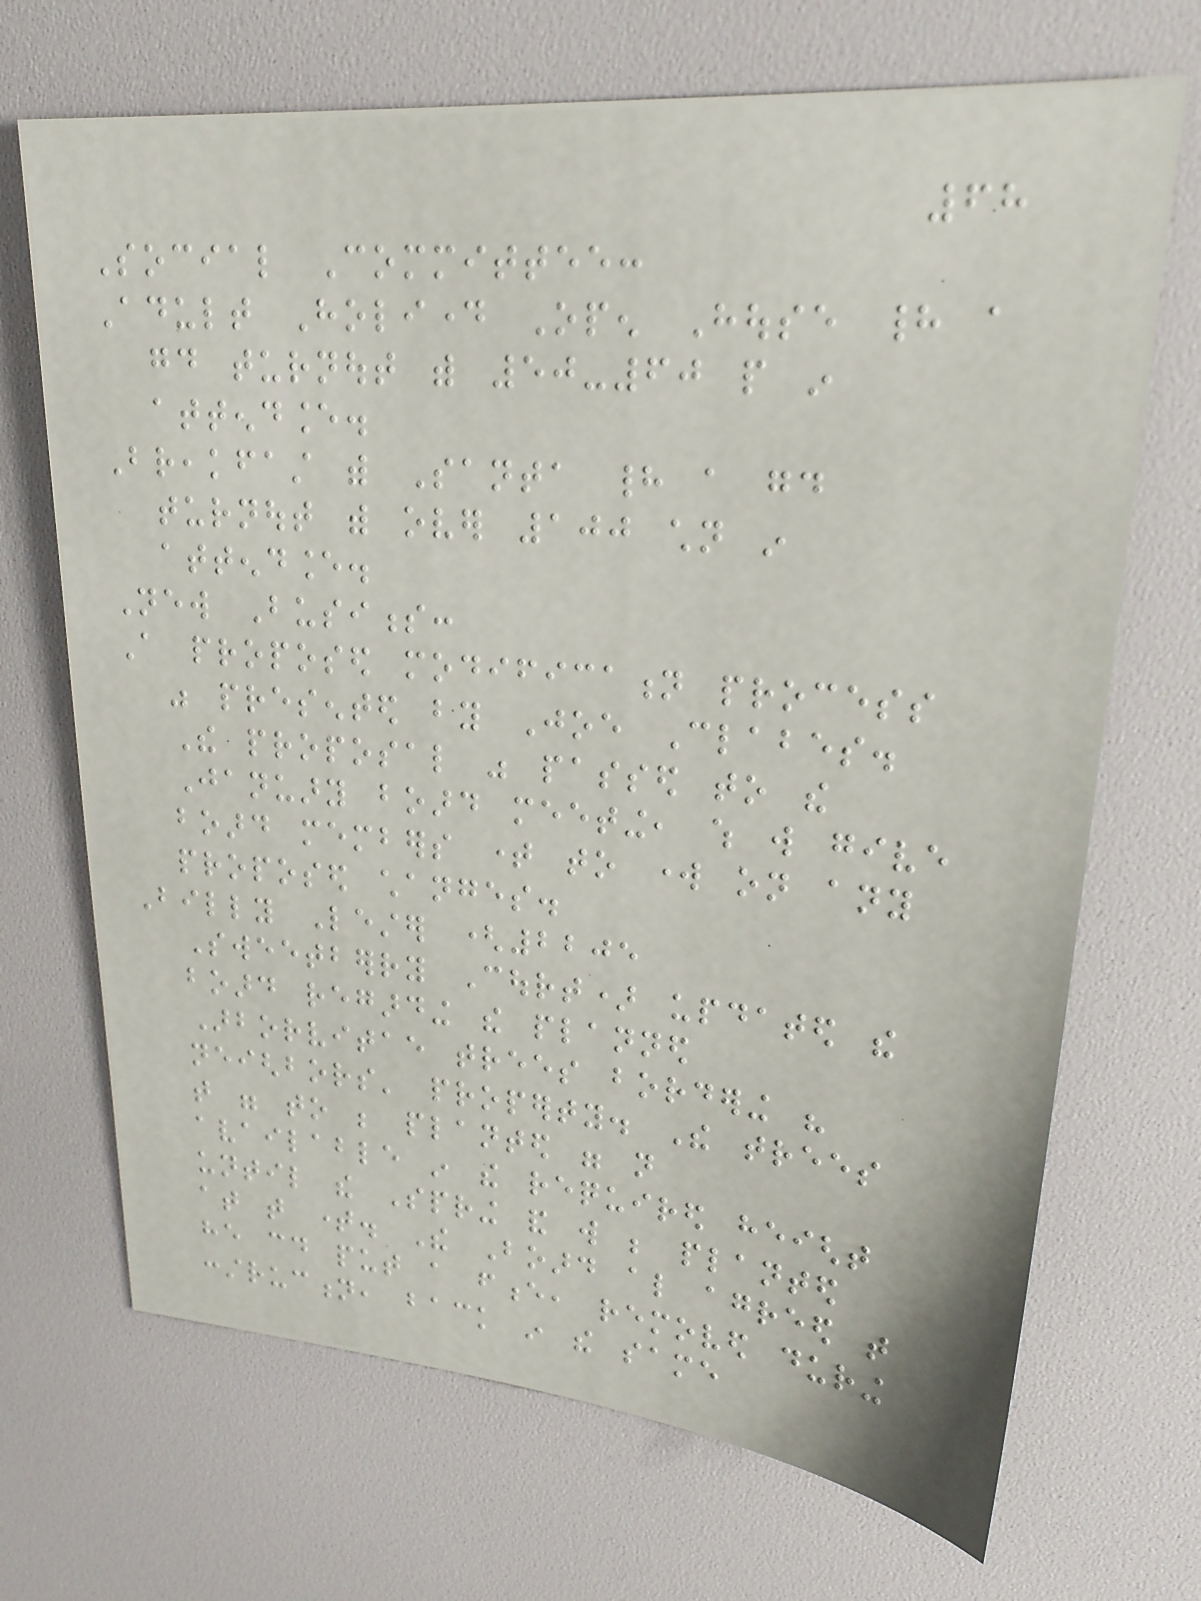68
Social Committee:
Adult Holiday Open House had a
good turnout with 50-60 people in
attendance.
Breakfast with Santa had a good
turnout with over 100 children in
attendance.
New Business:
A proposed modification process
was presented by Joe Clabes.
The proposal was passed to the
January board meeting, which will give
board members time to work on any
proposed changes.
Billy Lester (2205
Sweetberry Court) updated the
board regarding the planned
Arborvitae trees bordering his
neighbors' property. The trees
that were to be planted were not
available in the required height
until the Spring and will be planted
at that time. The Board also agreed that
he could put a fence, removed during
construction, back in the same
